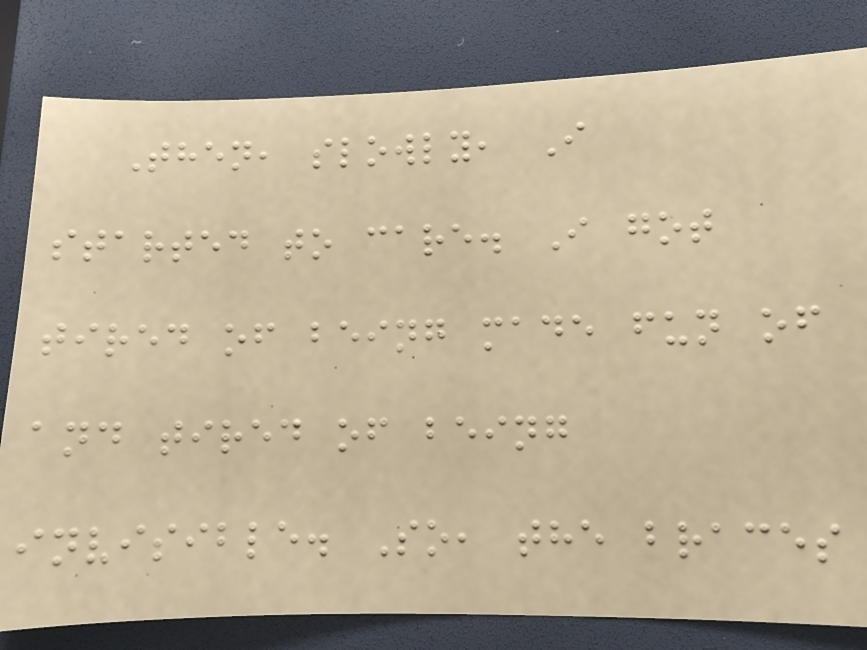Then, slowly, I
started to care. I got
tired of being made fun of
and tired of being
invisible. So, the braces
